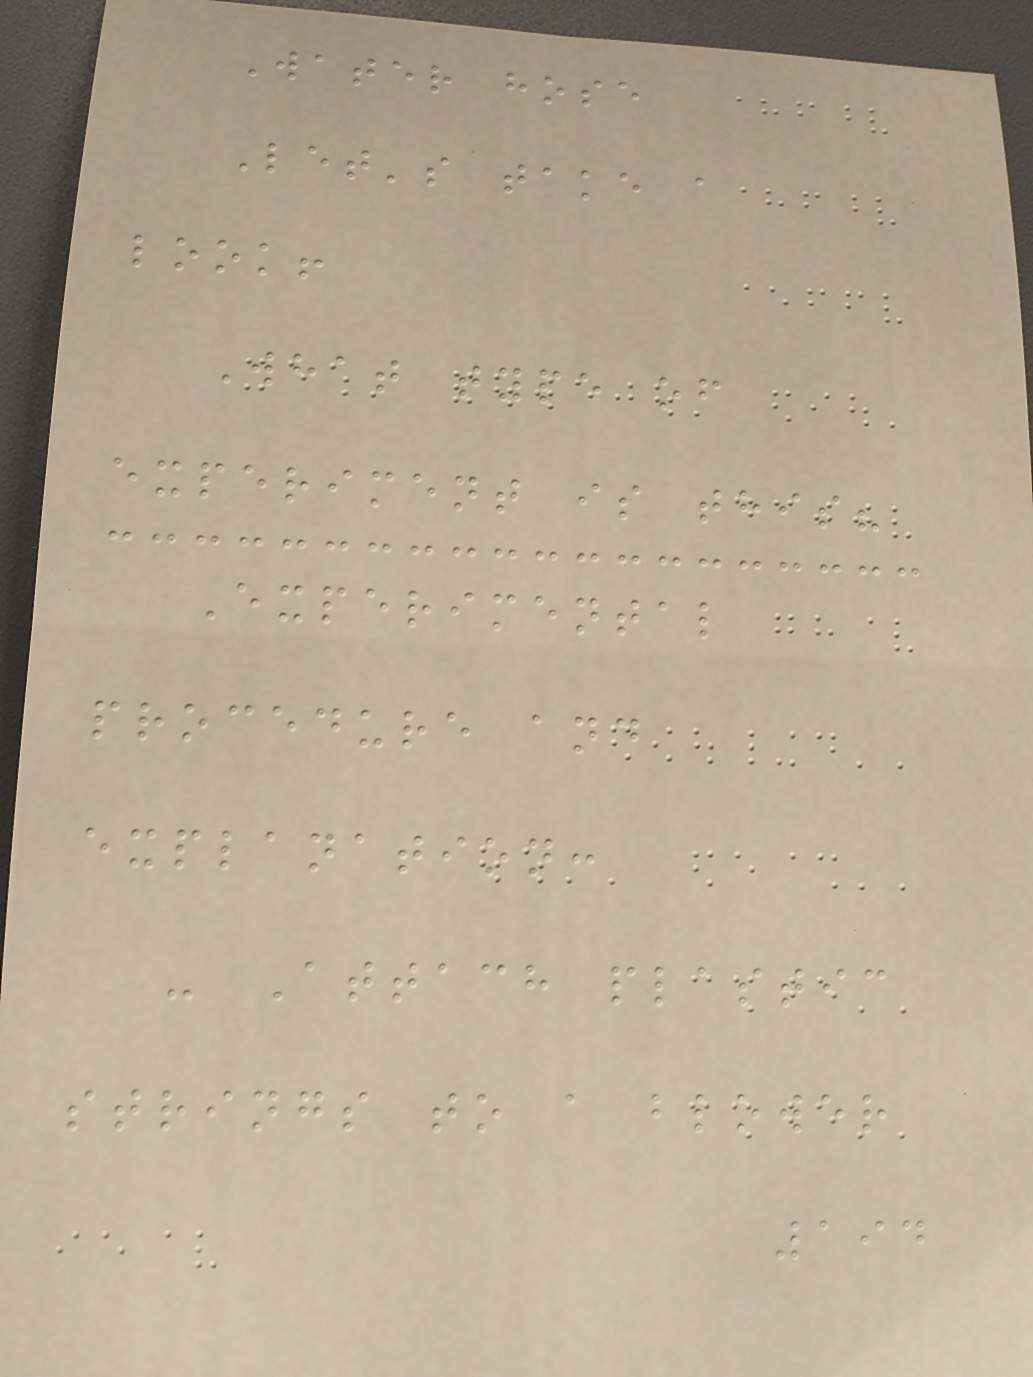Water hose
Let's take a
look!
What type of
experiment is this?
Experimental
procedure and
explanation:
- Attach plastic
strings to a blower
194
